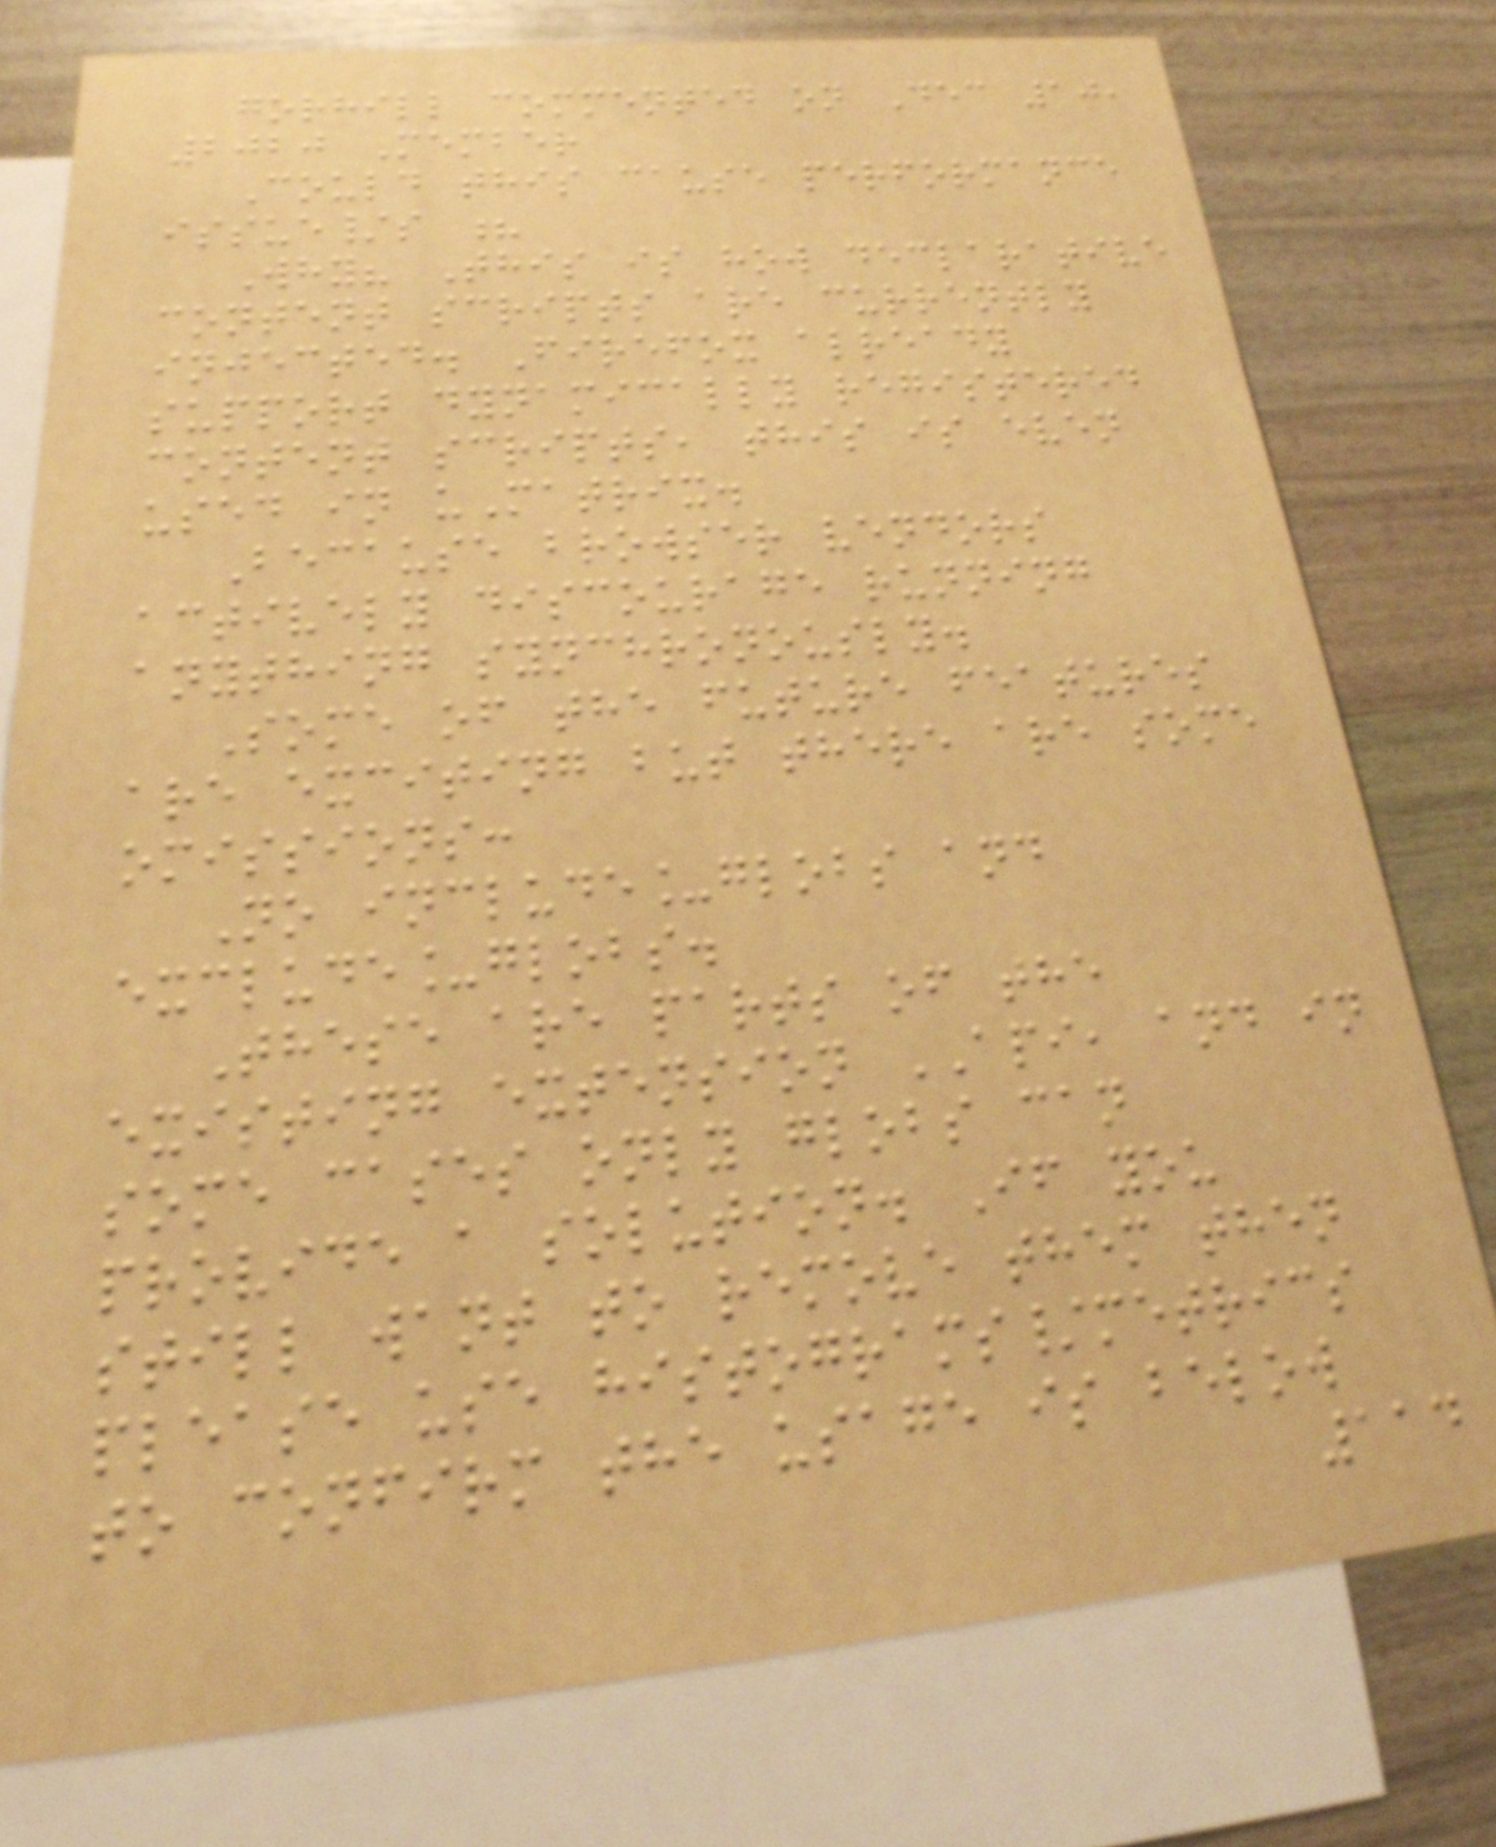gorhill commented on Dec 10,
2020 Member
Could this cause performance
issue/s ?
Why? This is how declarative
content scripts are currently
injected. Firefox already
support dynamically registered
content scripts, this is even
used in uMatrix.
Because browser vendors
actively discourage running
anything synchronously.
Some of the future features
are exciting but there are some
omissions:
No include_globs and
exclude_globs.
These are parts of the
existing extension API, and in
some cases only globs can
provide a solution. If you
still want to remove them then
please use histograms/metrics
to confirm the usage is below
114
